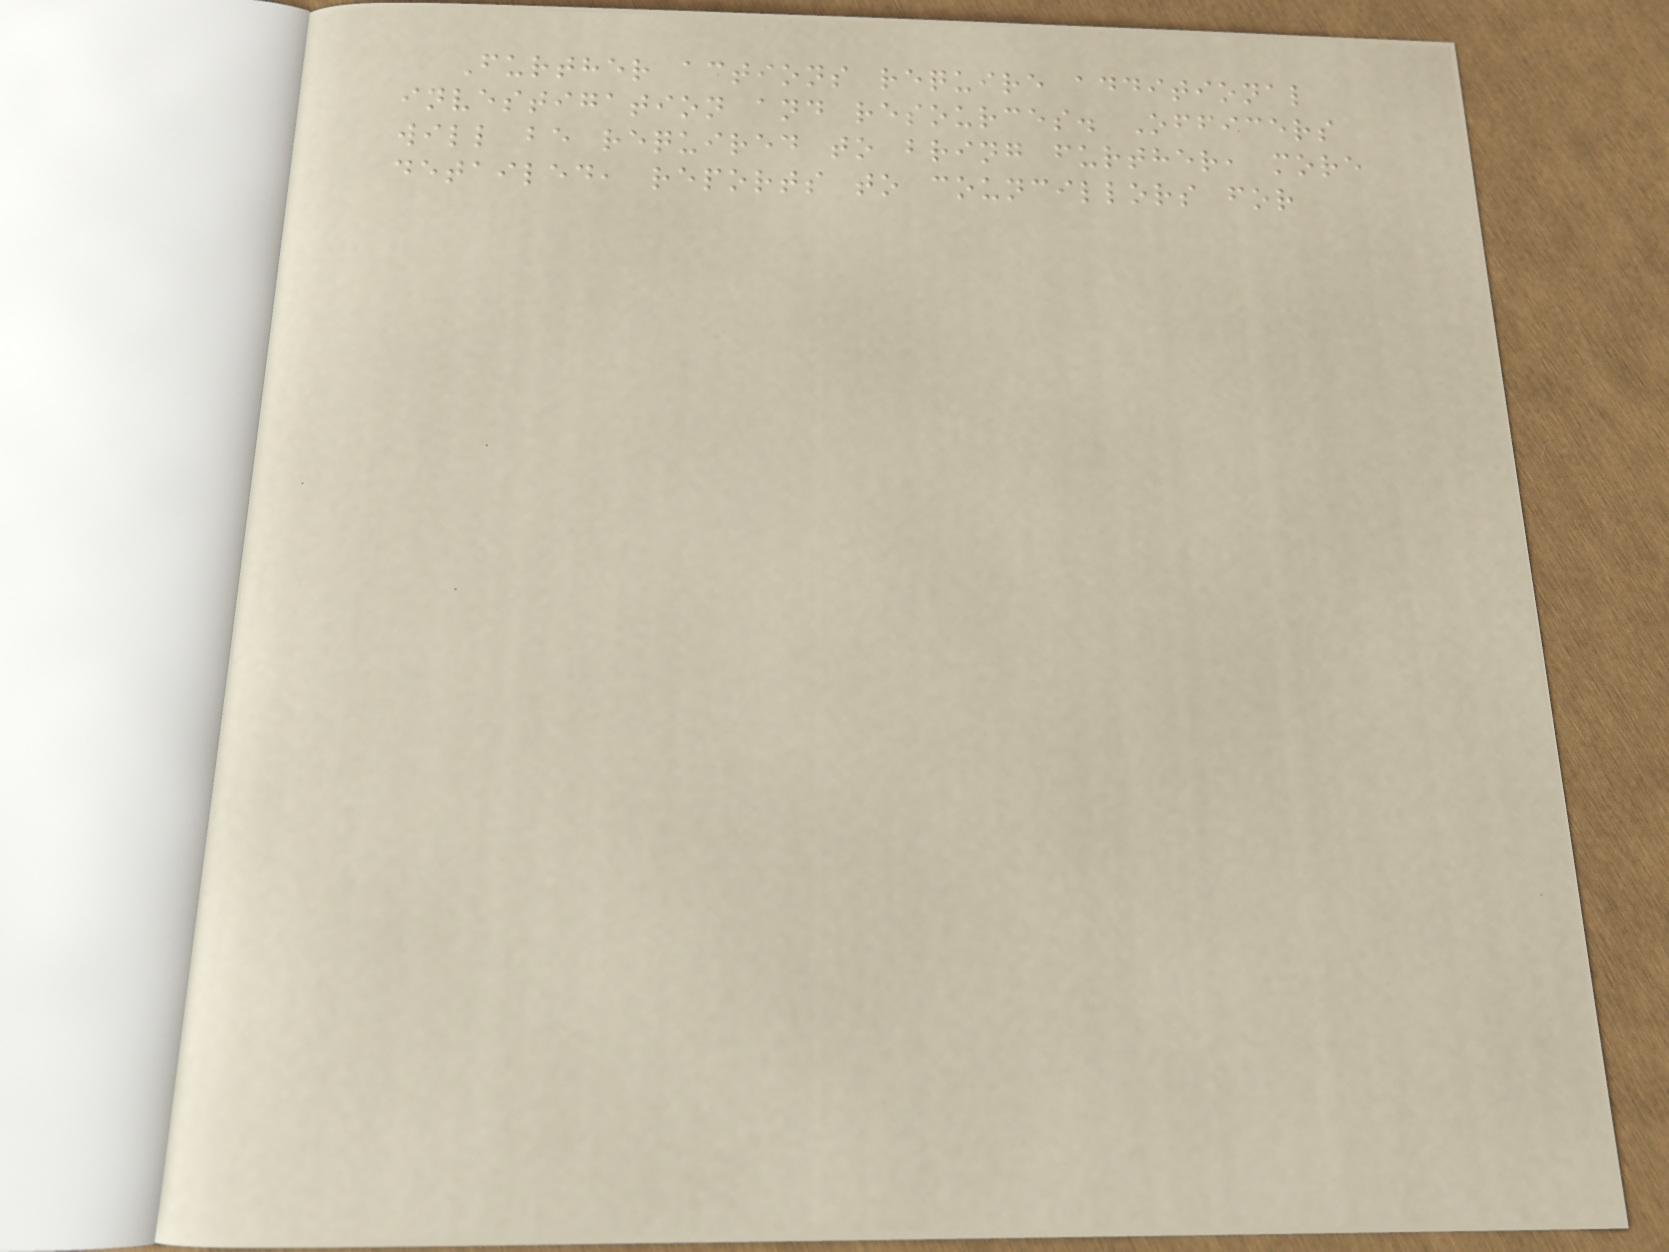Further actions require additional
investigation and resources. Officers
will be required to bring further, more
detailed, reports to councillors for
